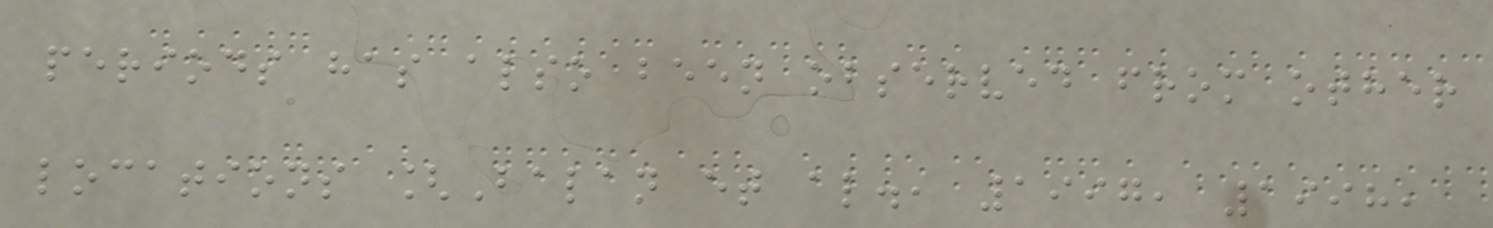periods has also been observed from other
locations [Balan et al., 1997, 1998,
